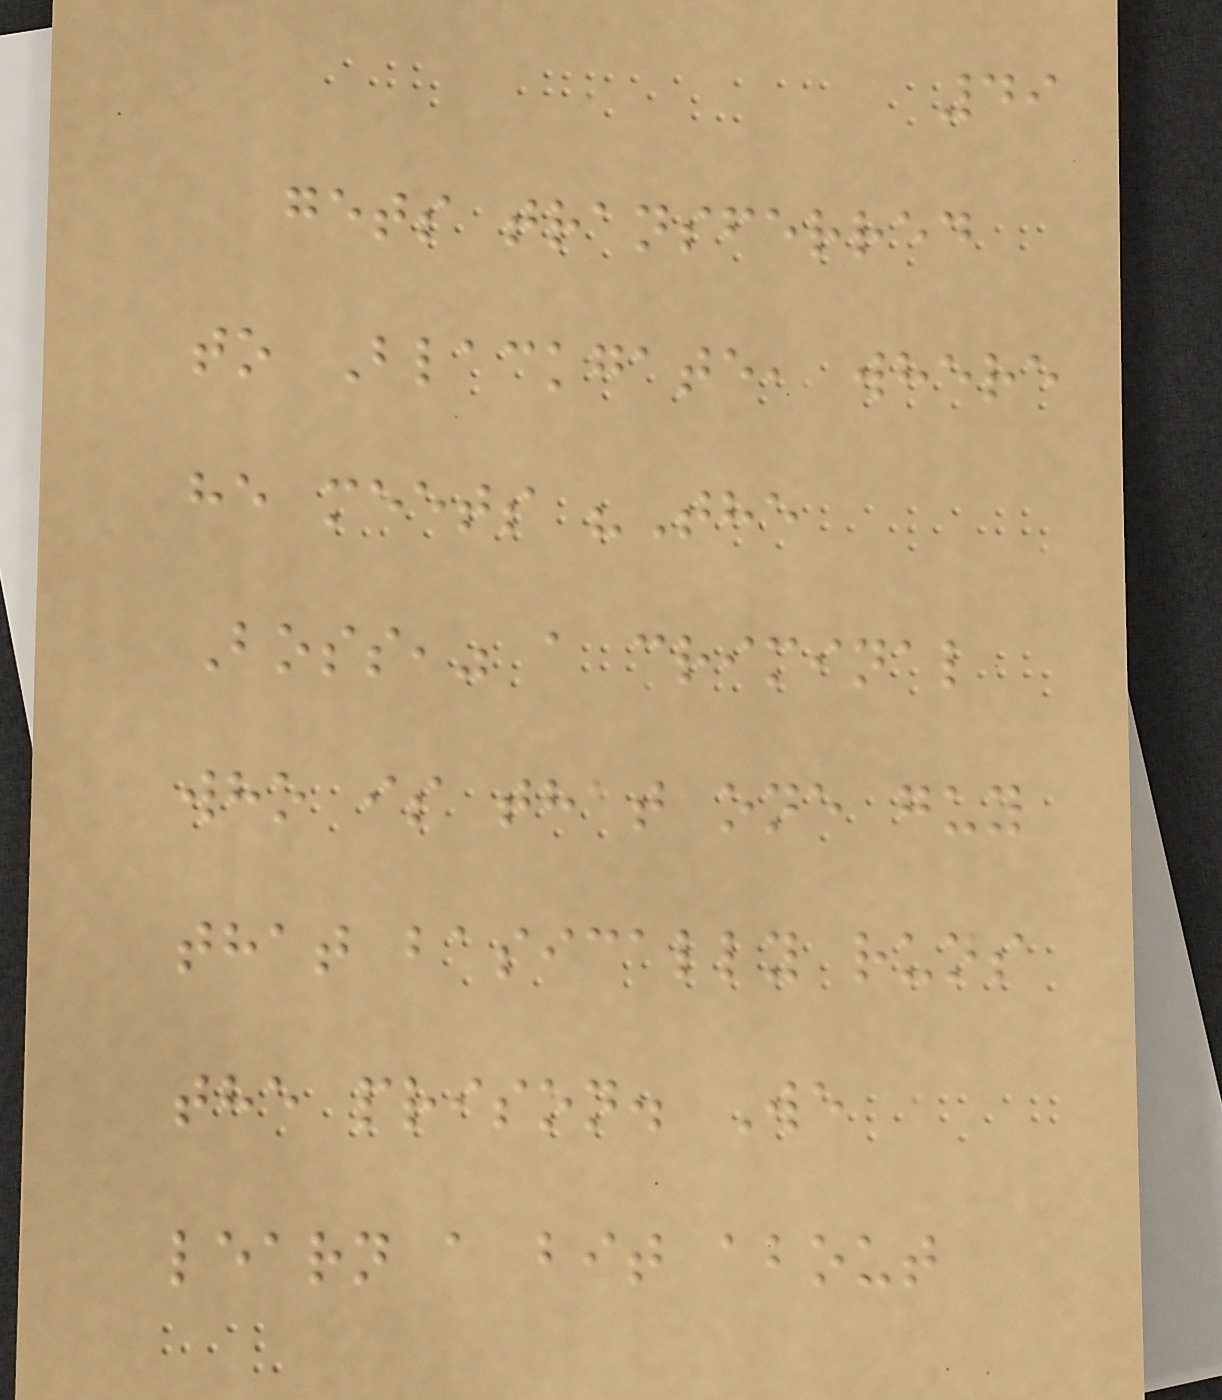49
gets transferred
to Blackgate, where
he meets "The
Boss," a criminal
who is that one guy
that basically runs
the prison. We
learn a bit about
